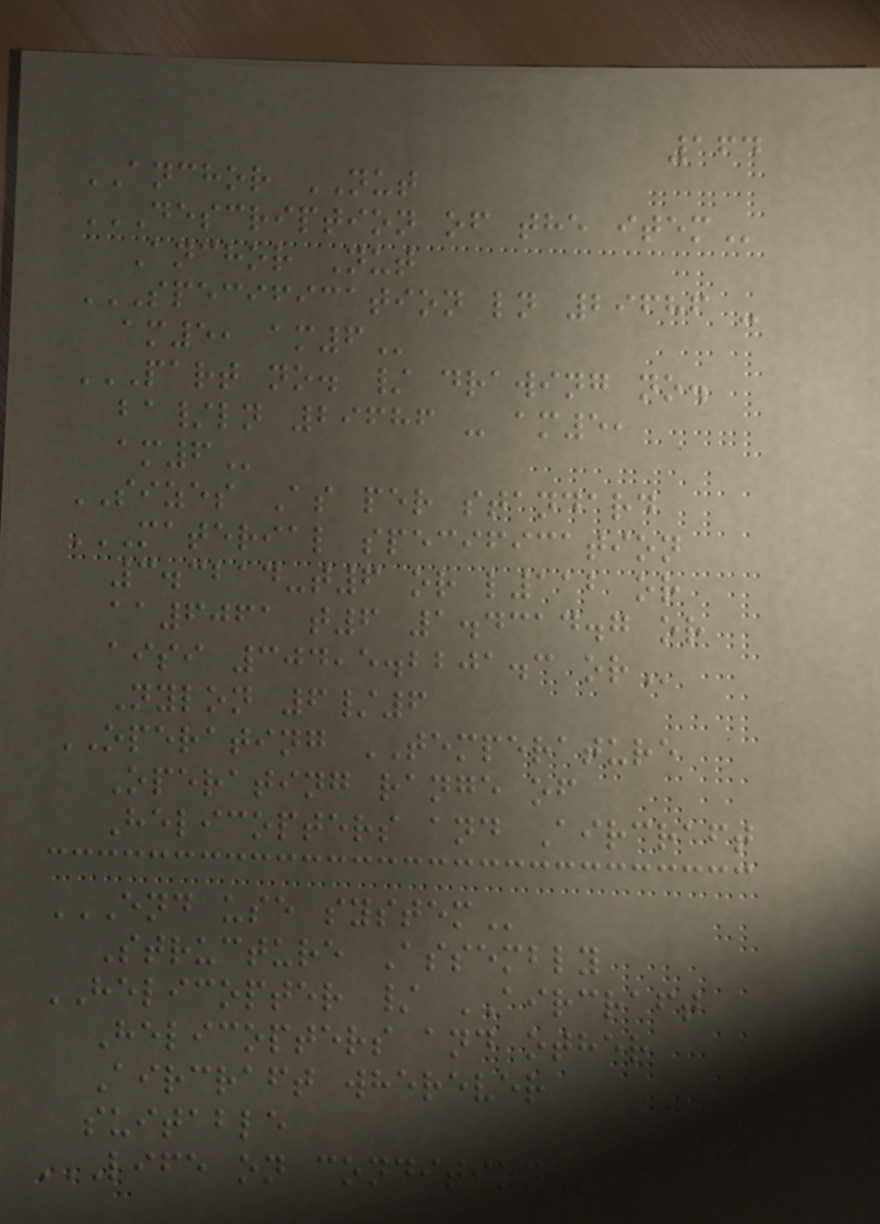164
ANCHOR NUT
DESCRIPTION OF THE ITEM
Anchor Nut
SPECIFICATION LN 29686 -
AM5, AM6
PART NO. / DRAWING NO.
BA/LN 29686 - AM5,
AM6
SIZES As per standard
MATERIAL SPECIFICATION
3.3214-T6 OR L112 OR
AA6061 T6 1.4314.7 OR
AISI 304,5.2201.3 OR
Nylon 6/6
OPERATING TEMPERATURE
Operating range of
Helicopters and Aircraft
END USE SYSTEM
Structure Assembly
HELICOPTER / AIRCRAFT
Helicopters and other
Aircraft wherever
suitable
LIFE ON CONDITION
